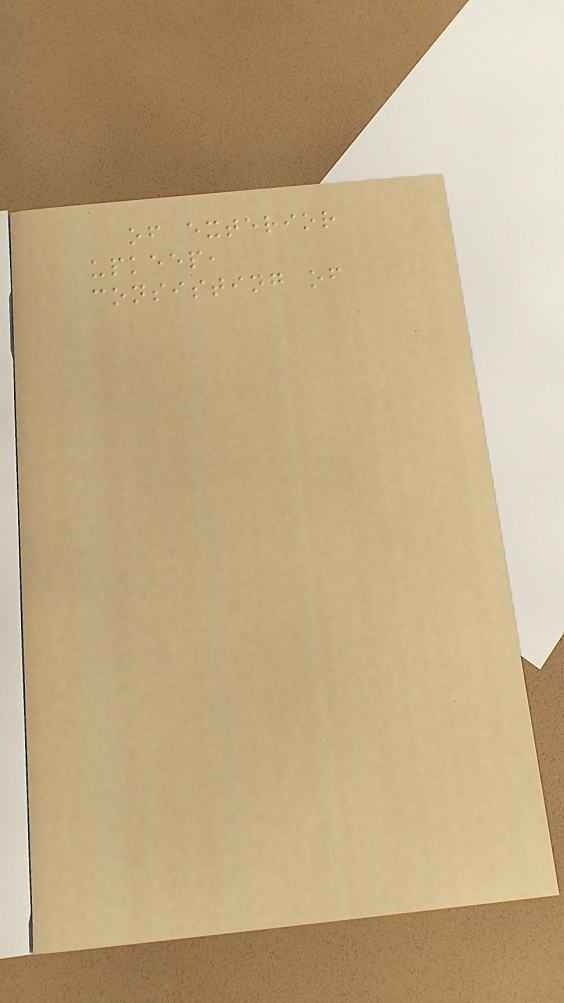of exterior
upkeep,
consisting of
